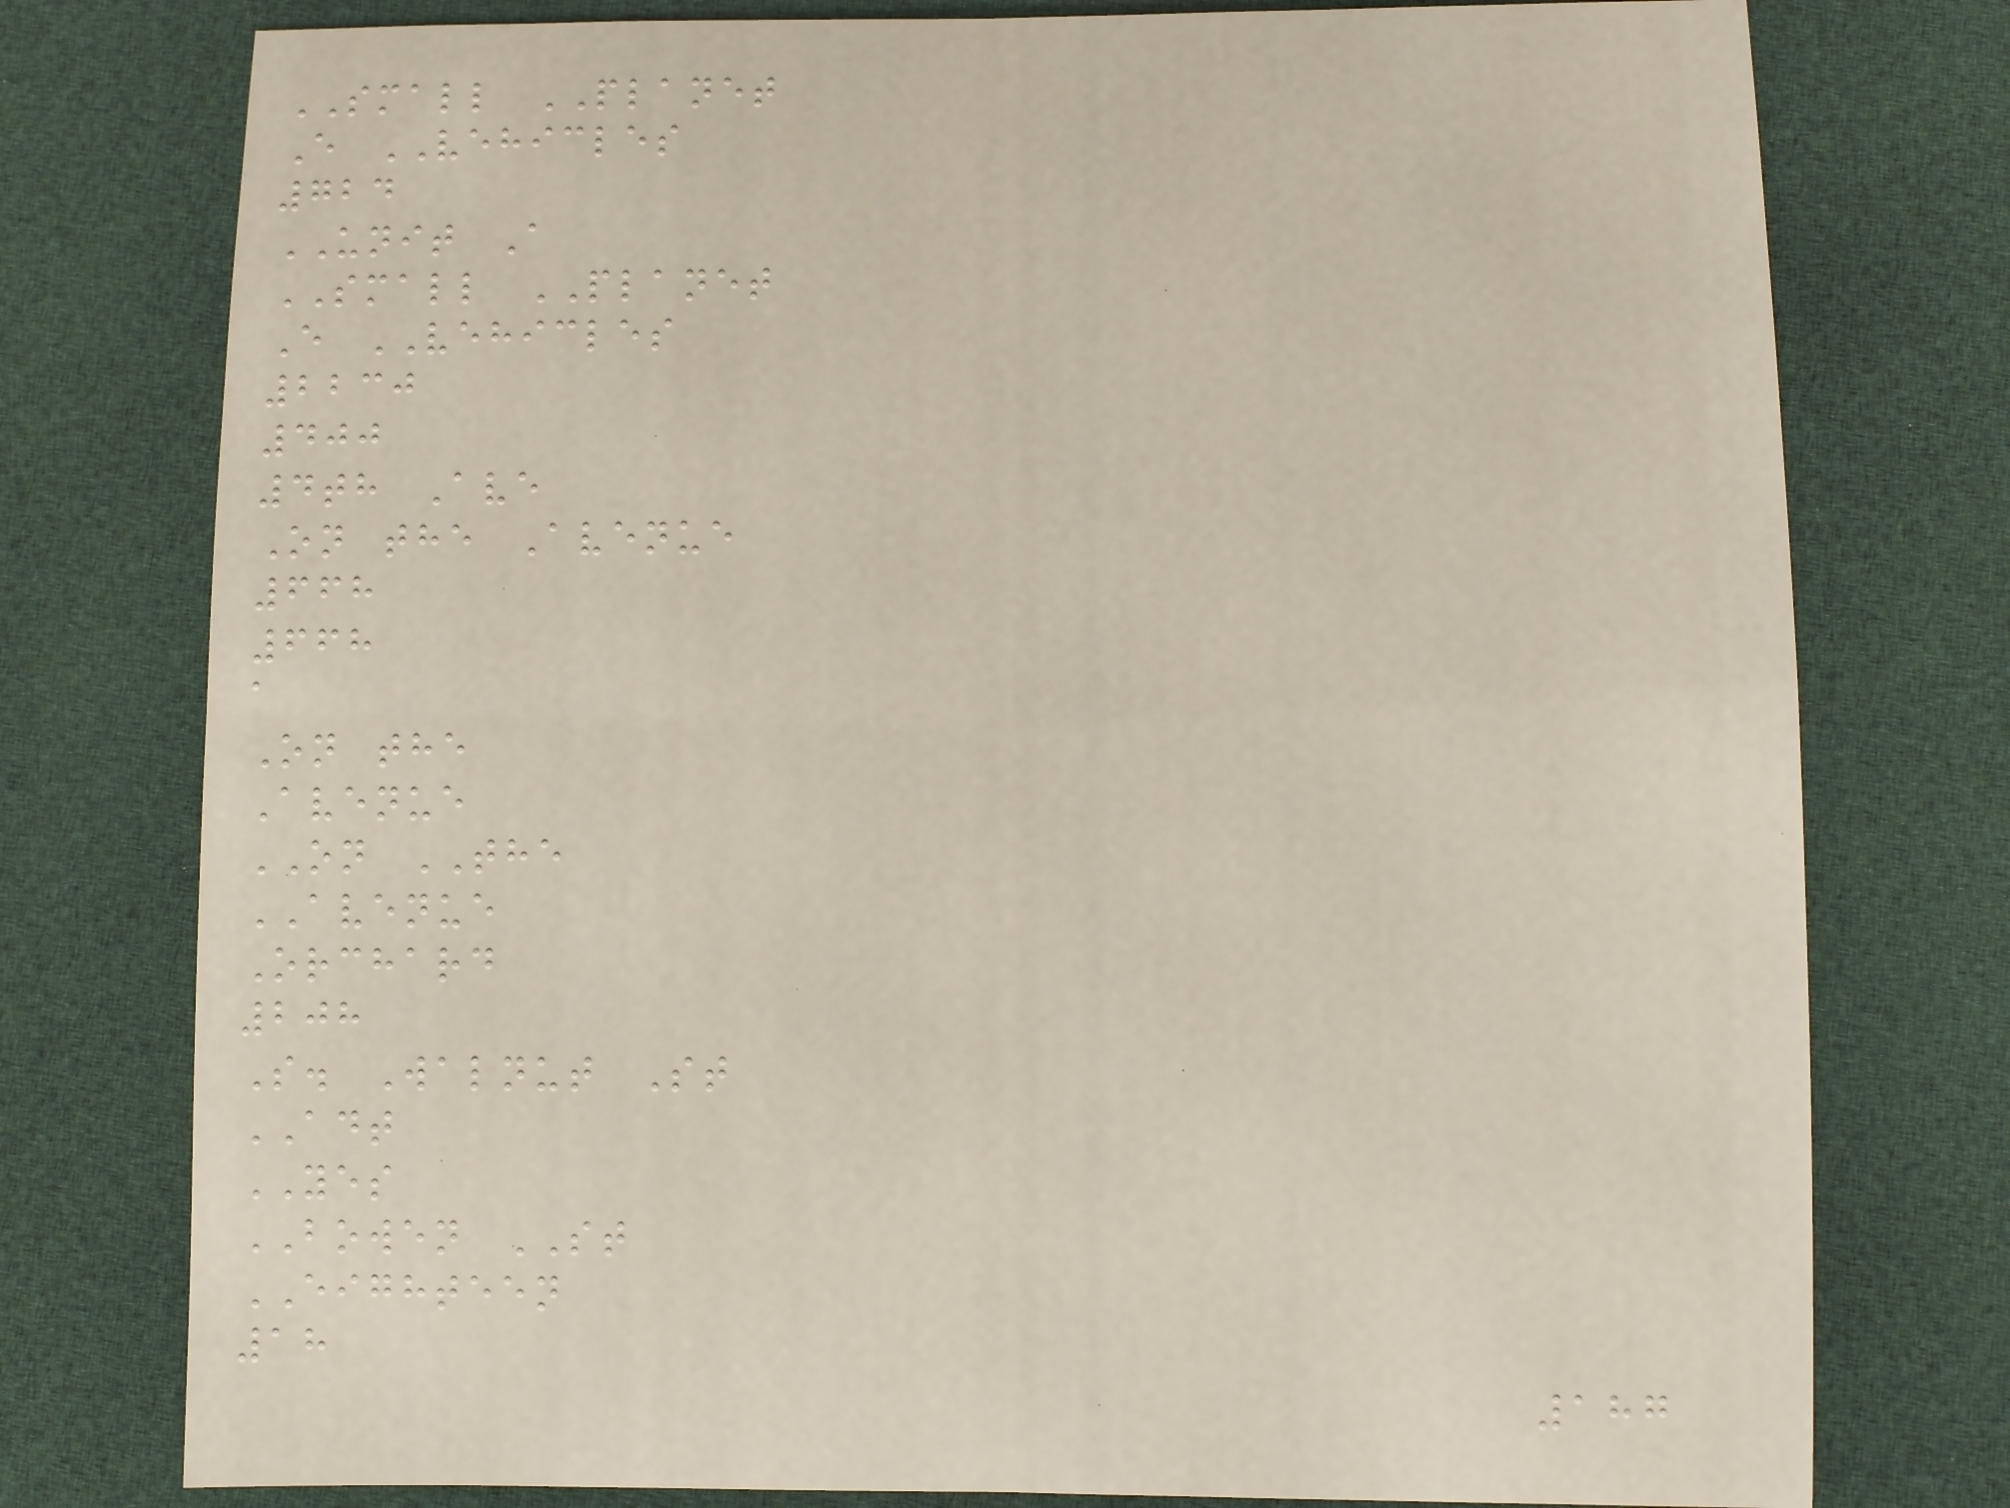SMALL PLANET
E VEHICLES
724
UNIT A
SMALL PLANET
E VEHICLES
2230
400
4th Ave
On the Avenue
668
668
a
On the
Avenue
ON THE
AVENUE
Orchard
208
S. Walnut St
ADT
YES
BOWEN ST
EIGHTEEN
18
187
